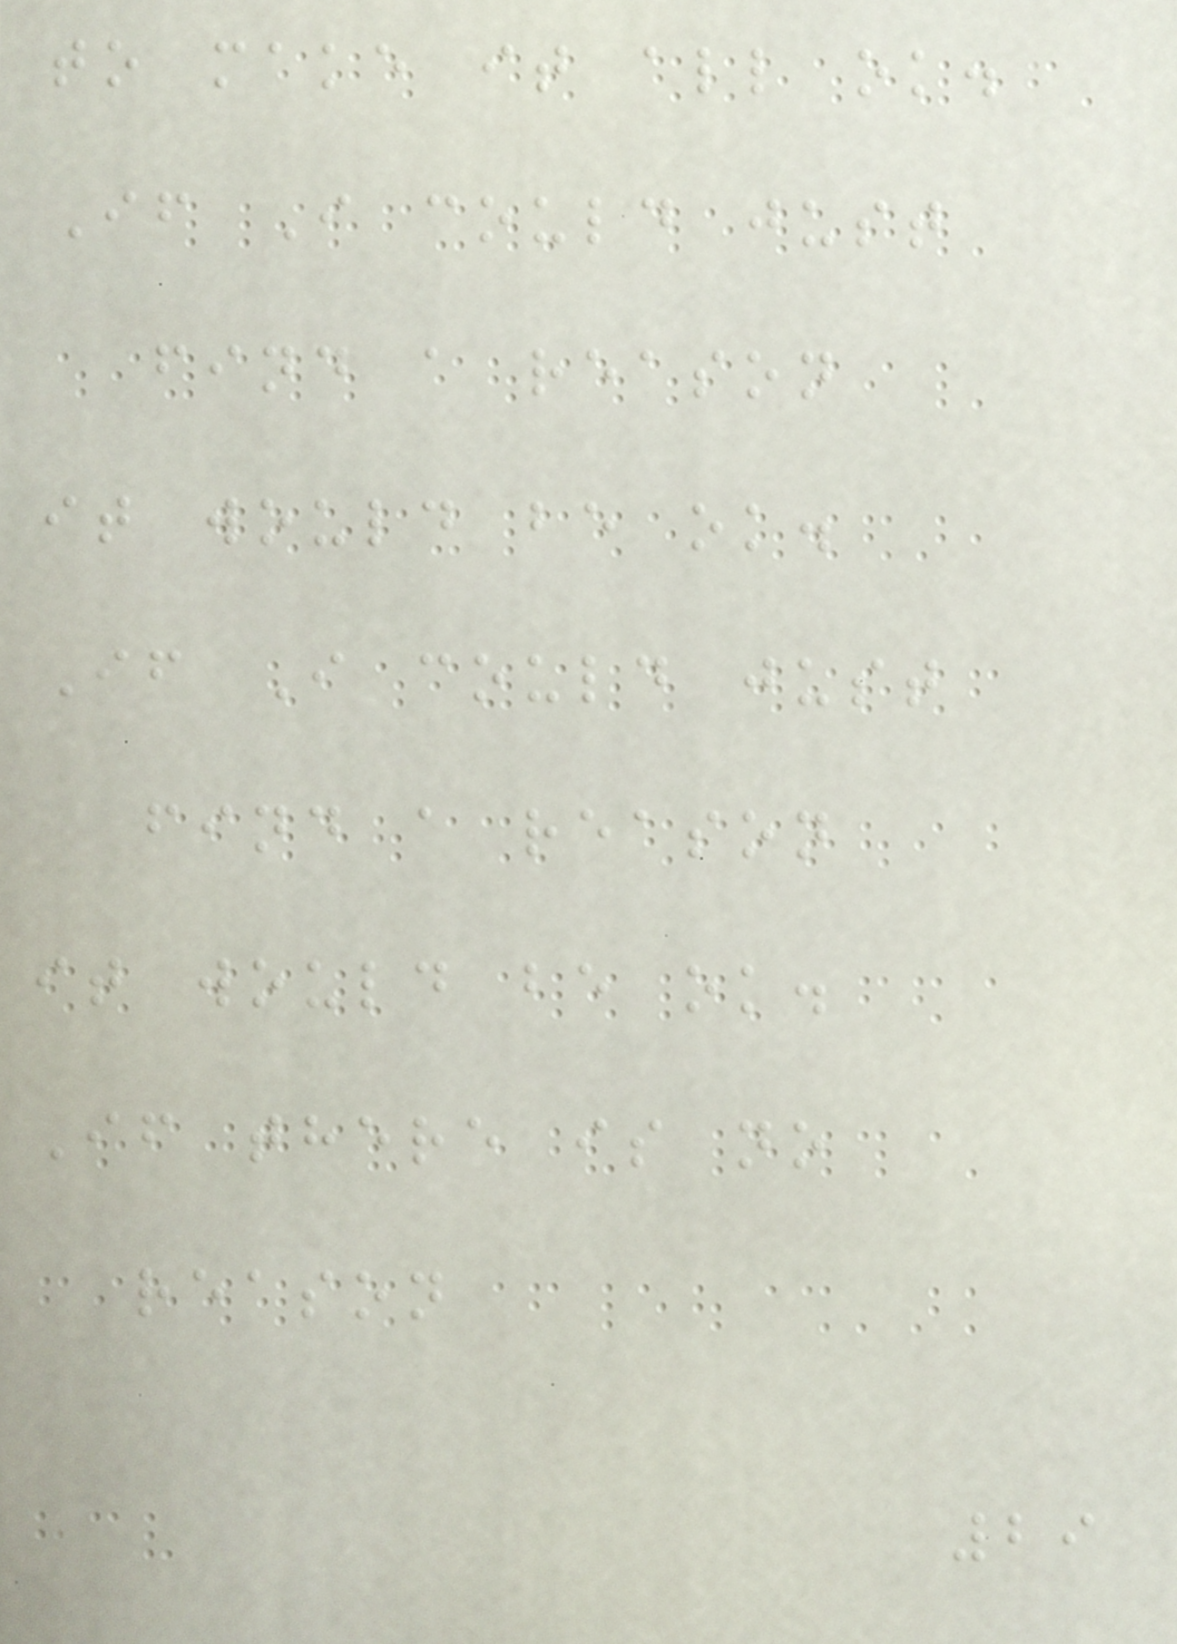to make it all ok.
If I could just
find a reason
it would be ok.
If I could just
find a reason
it would be ok.
If there is no
reason
29
